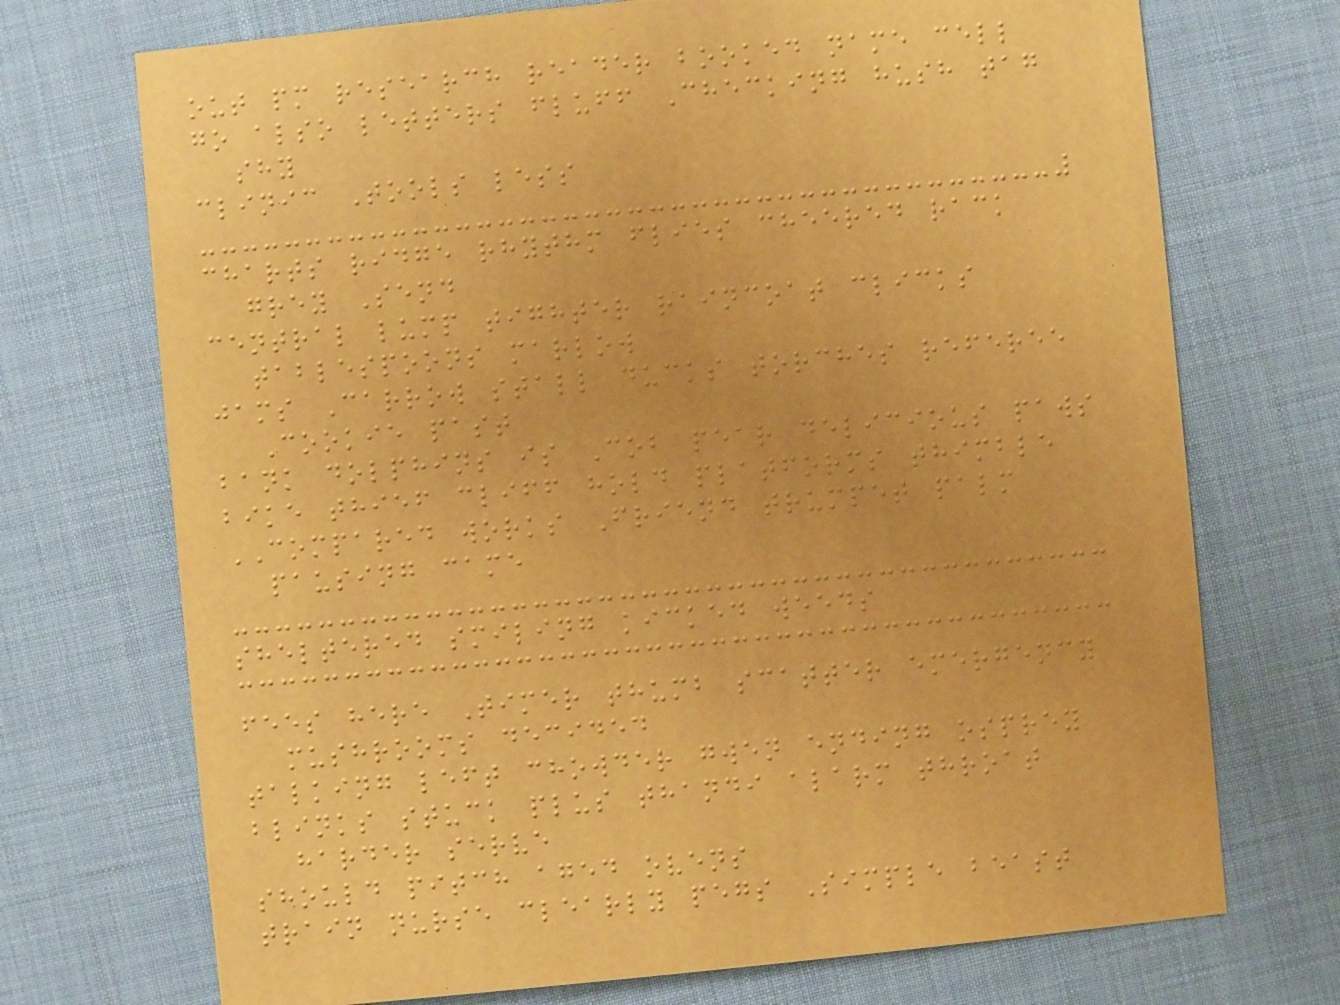out pm research reader booked name cell
go also letters fluff Checking hush tag
shy
clinic Tools less
charts ridge rhythm flies cheered rack
grey Send
central lump tighter raincoat clicks
tablespoons marlow
jams Carrow stall ducks torches referee
Cookie past
bank dolphins is Cob pear delicious paws
bike thief cliff hold platforms thimble
COMPARED works Friend trumpet palm
pausing came
sheltered smiling kicked weeds
fees here Timer thumb scatter emergency
mushrooms decided
talking left chowder gwen ending osprey
blinks stuck plus thandi alarm throat
harder serve
should pitch aged ovens
train nurse clearly pegs Simple beast
